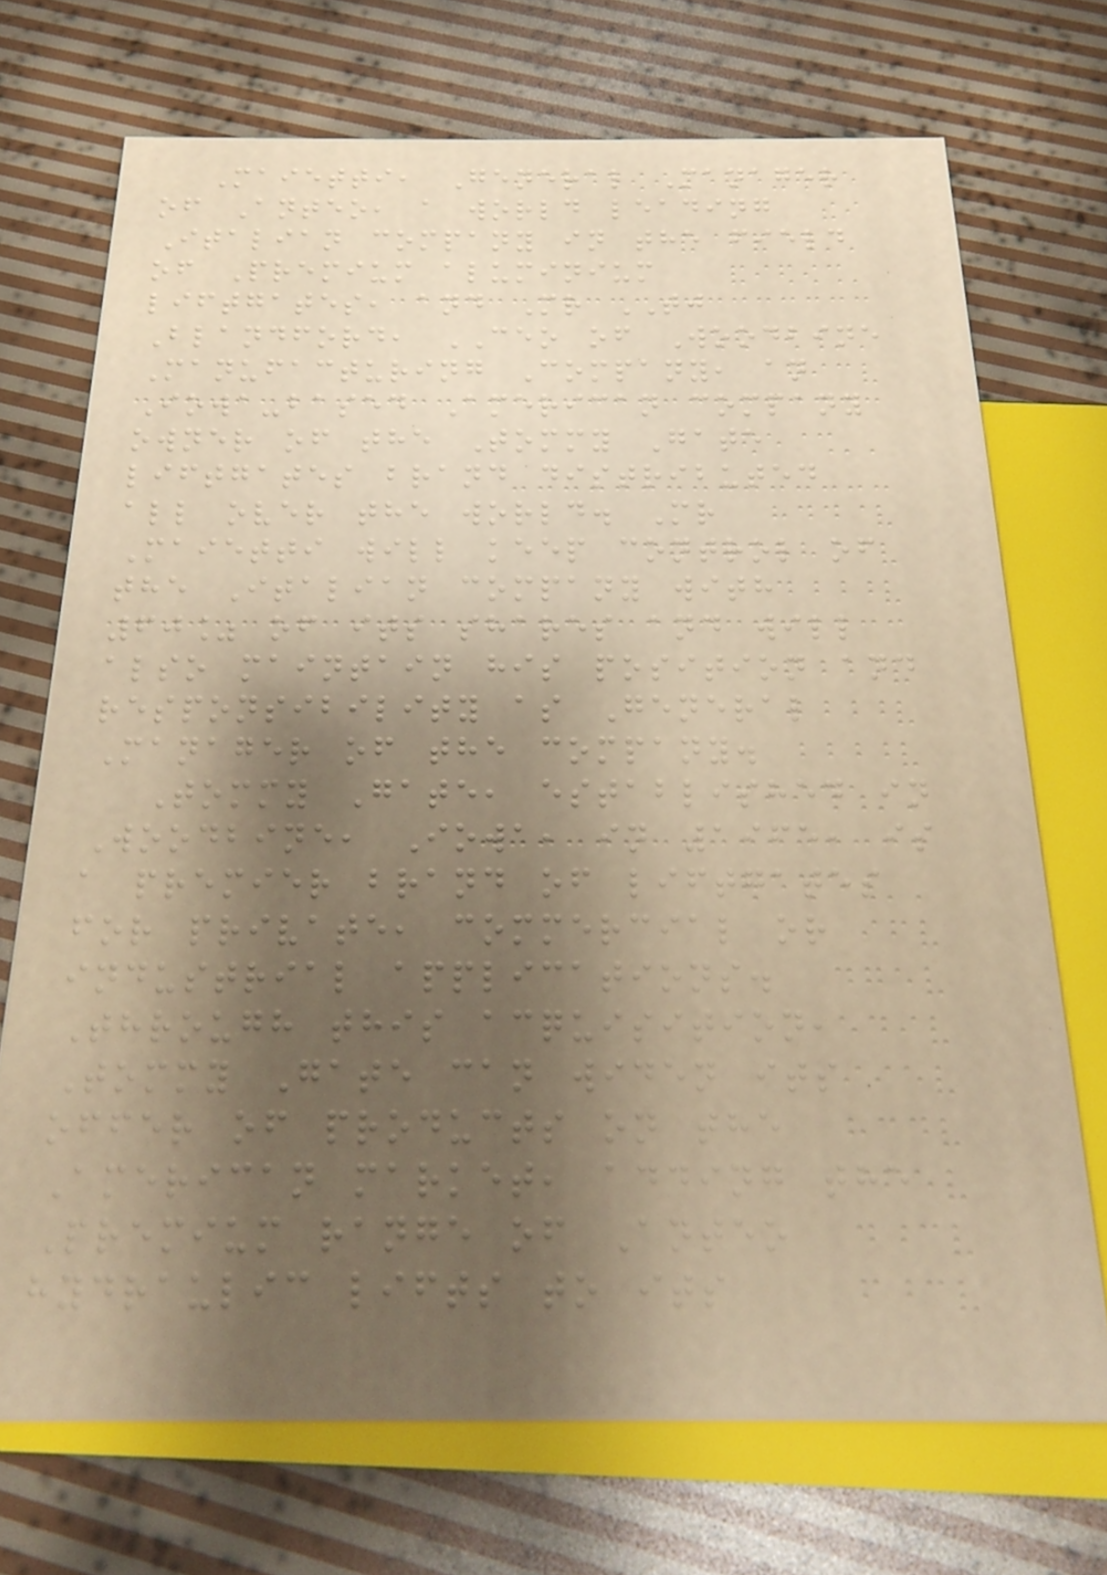Maietti, General Manager
of Anteo, a world leading
Italian company in the field
of Premium aluminium
liftgates, and Mr TJ
Blandford, CEO of Woodbine
Manufacturing Company, an
Iowa-based American company
owner of the Tommy Gate
liftgates brand distributed
all over the world. Mr
Maietti will keep control of
the Italian company with
60% of its shares and will
also maintain his position and
responsibility as General
Manager of the company.
Tommy Gate, established in
Woodbine, Iowa, in 1965, is
a premier brand of liftgates
for private, commercial or
industrial applications.
Through this acquisition,
Tommy Gate can widen its
offer of products on the
American market, adding the
Premium range of Anteo
hydraulic lifts to its
